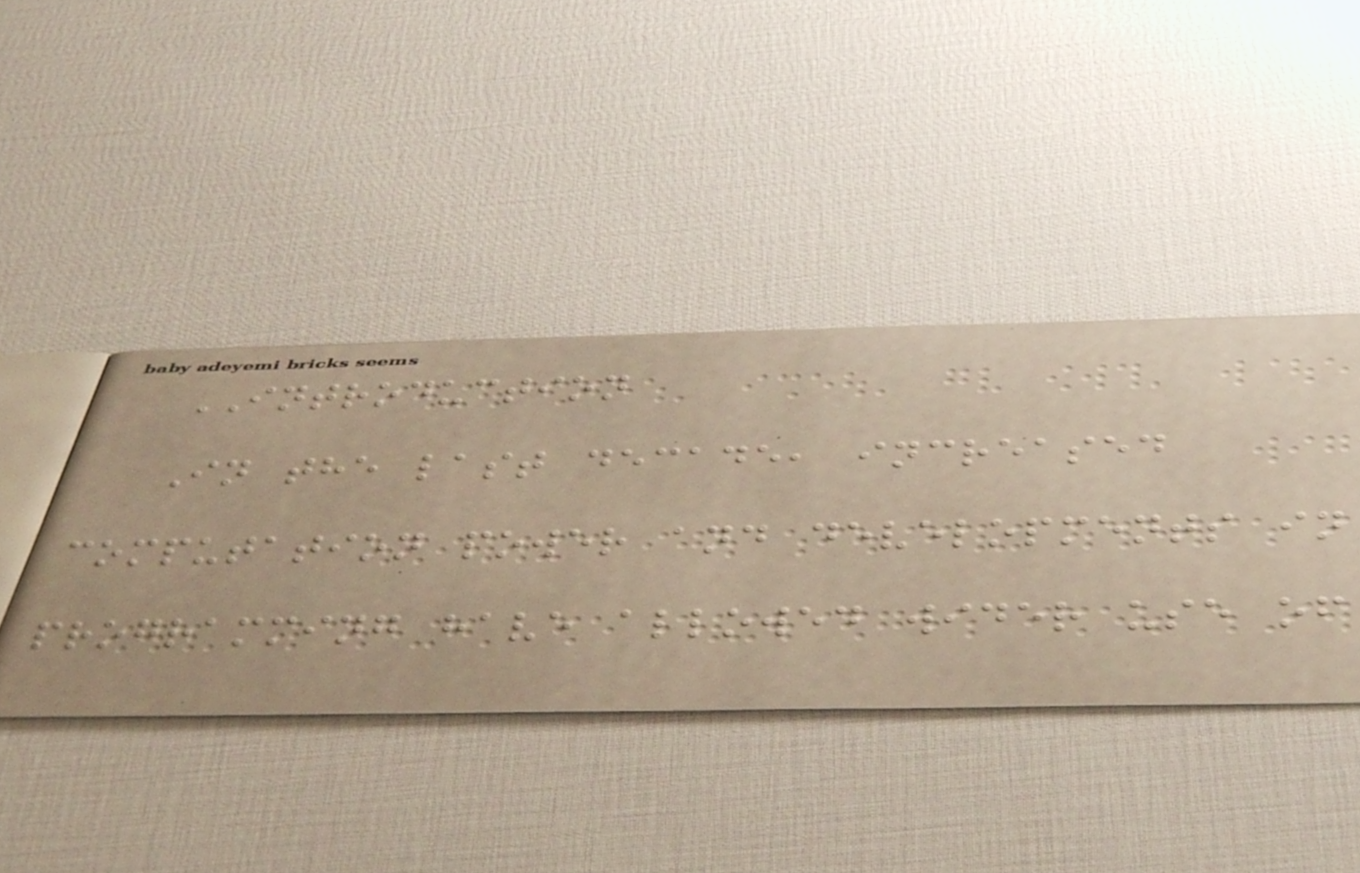INTRODUCTION
In the last decade, increased
computation power and developments in
programming have allowed wider use of
